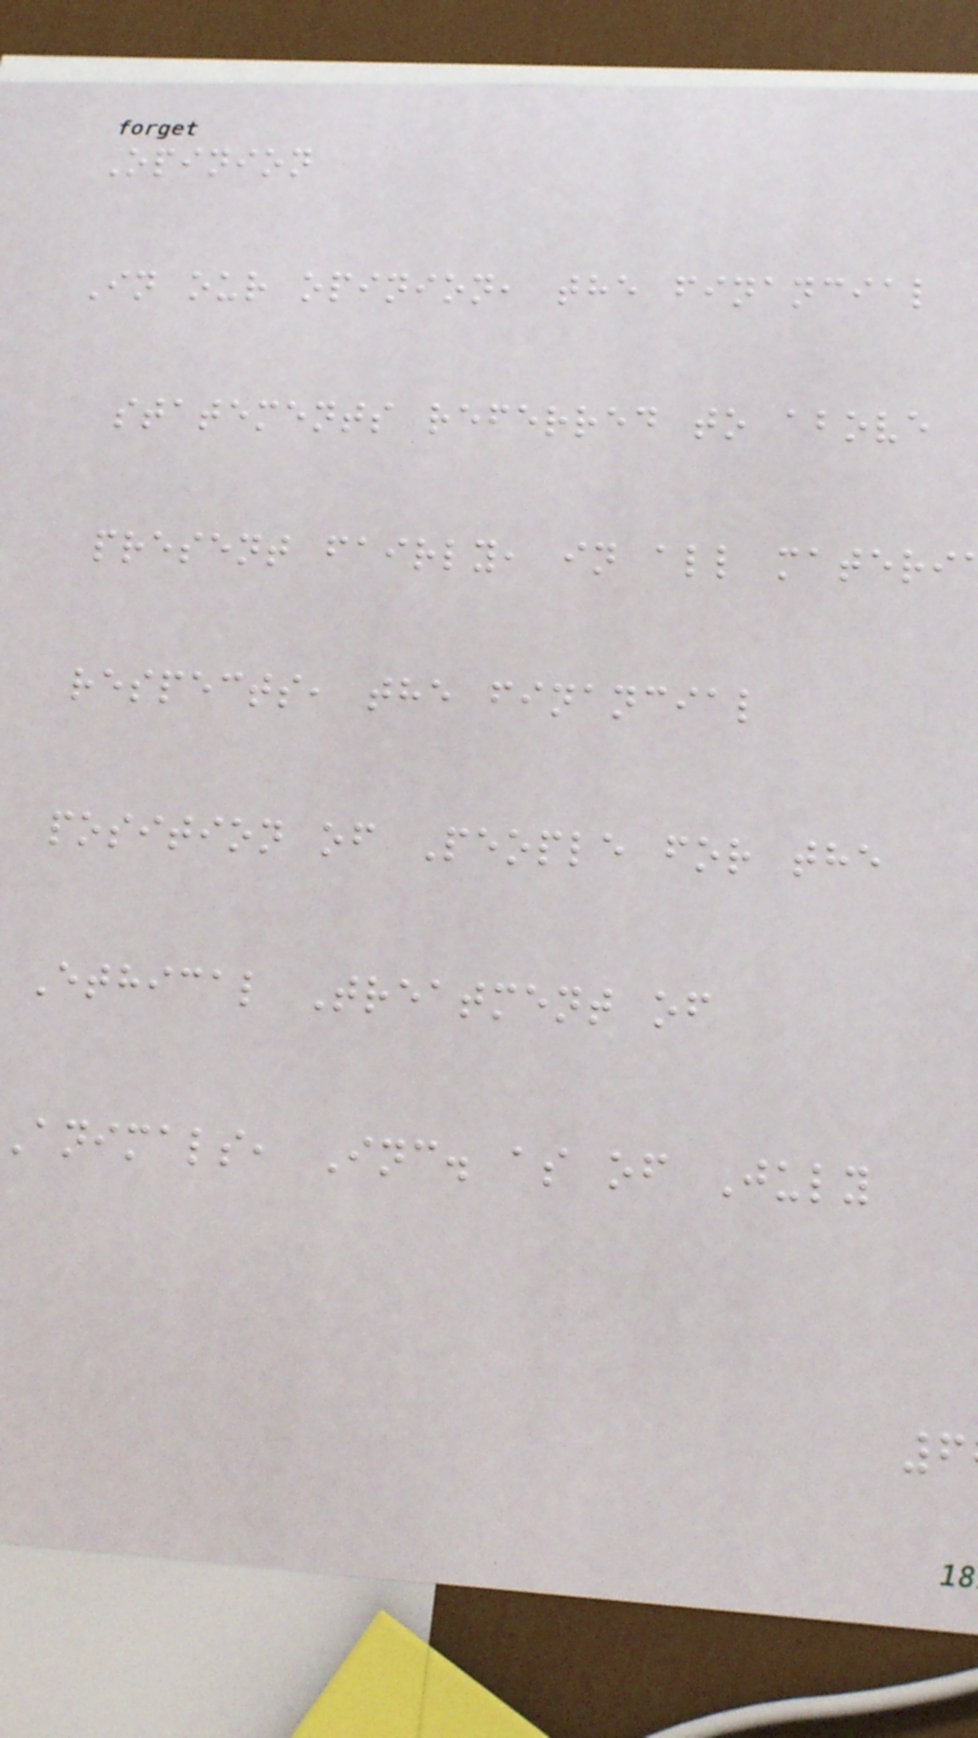Opinion
In our opinion, the financial
statements referred to above
present fairly, in all materi
respects, the financial
position of People for the
Ethical Treatment of
animals, Inc. as of July
